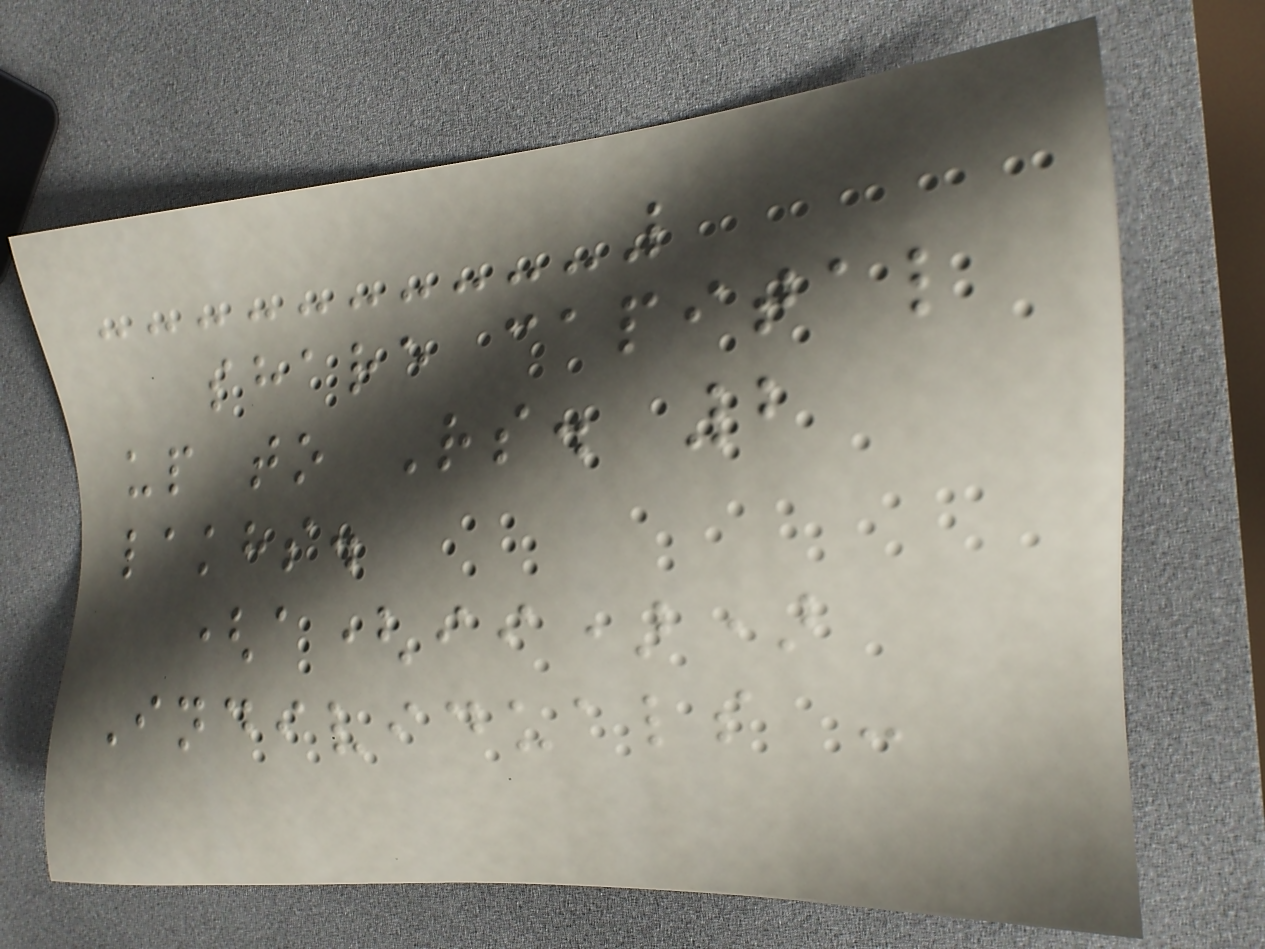share capital
up to Rs. 2
lakhs.
(a(ii))
Individuals -
